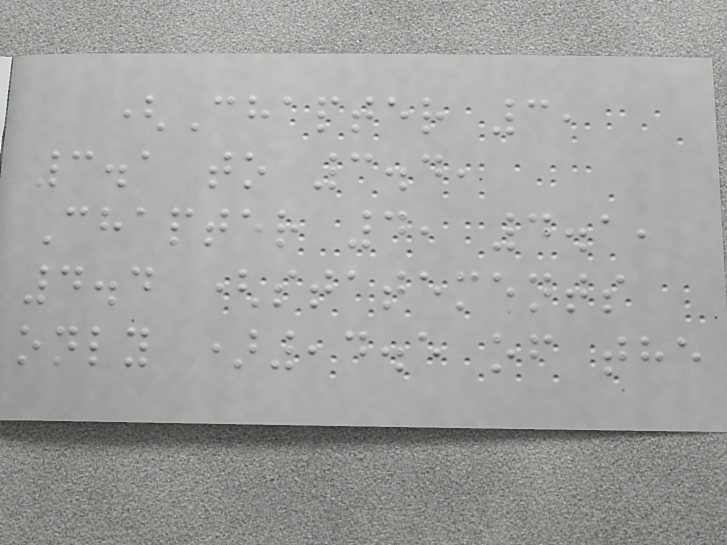(Chapter 3,
3.1 to 3.4,
Chapter 4, 4.1,
4.4 (statements
only ),4.5 of the
